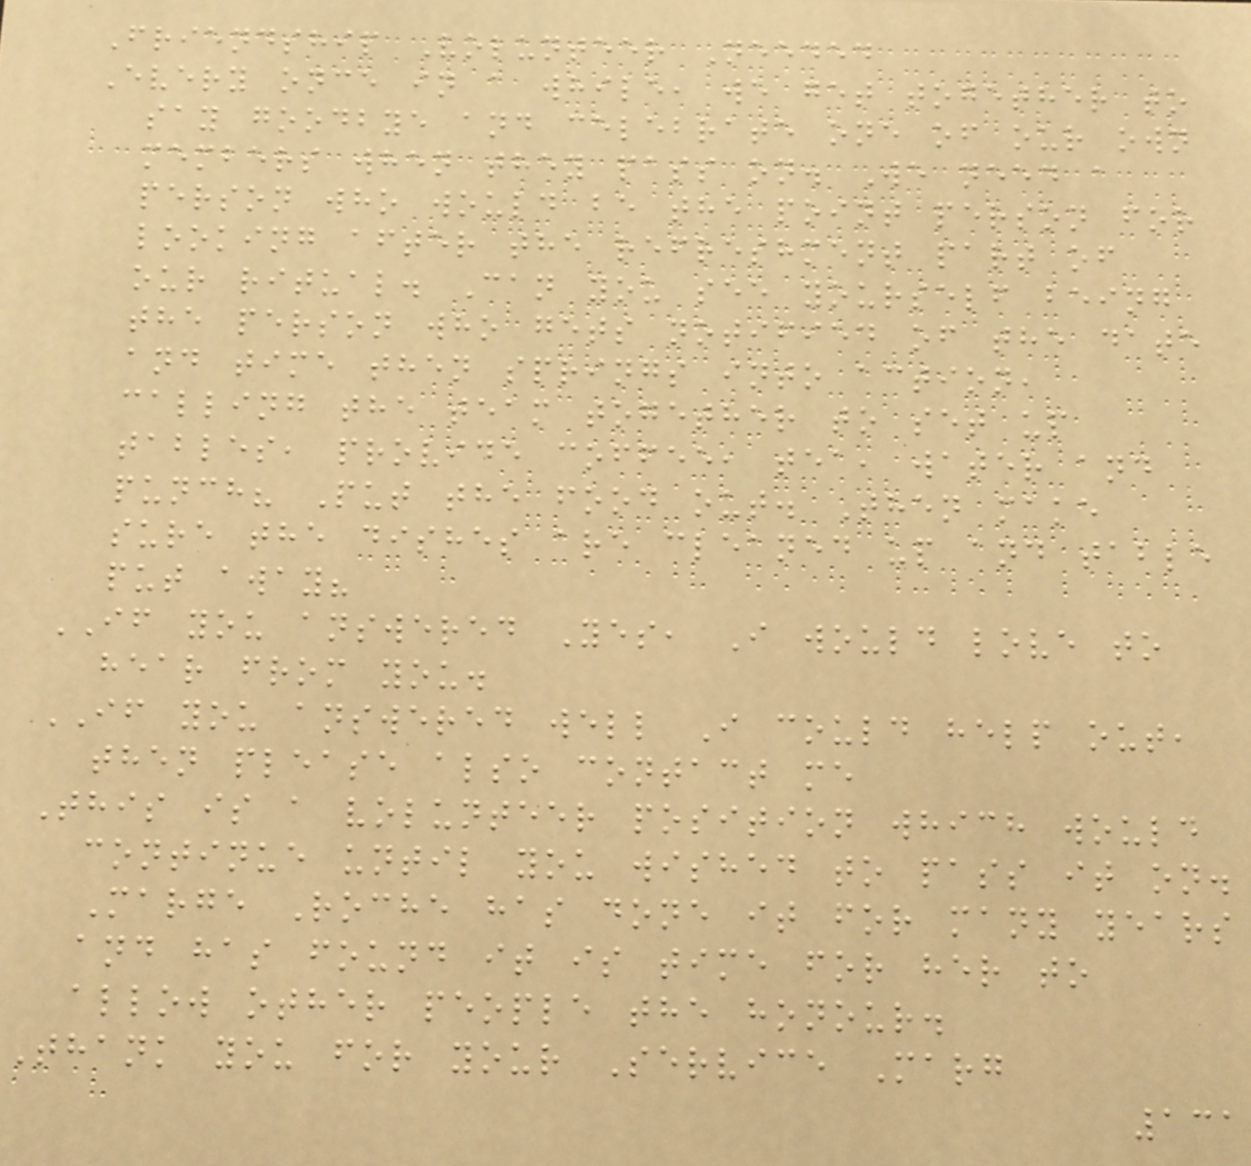Friendship Volunteer Needed
Every once in a while, we get together to
say goodbye and celebrate one of our own
members when they pass on. We need a
person who would be the point person for
looking after the refreshment part of
our ritual. Can you see yourself being
the person who gets notified of the date
and time then springs into action,
calling the team together to set up
tables, provide coffee, tea, water and
punch? Put the food out. Then make
sure the dishes are cleaned up and table
put away?
IF you answered Yes, I would love to
hear from you.
IF you answered well I could help out,
then please also contact me
This is a volunteer position which would
continue until you wished to pass it on.
Marge Roche has done it for many years
and has found it is time for her to
allow other people the honour.
Thank you for your Service Marg
131
